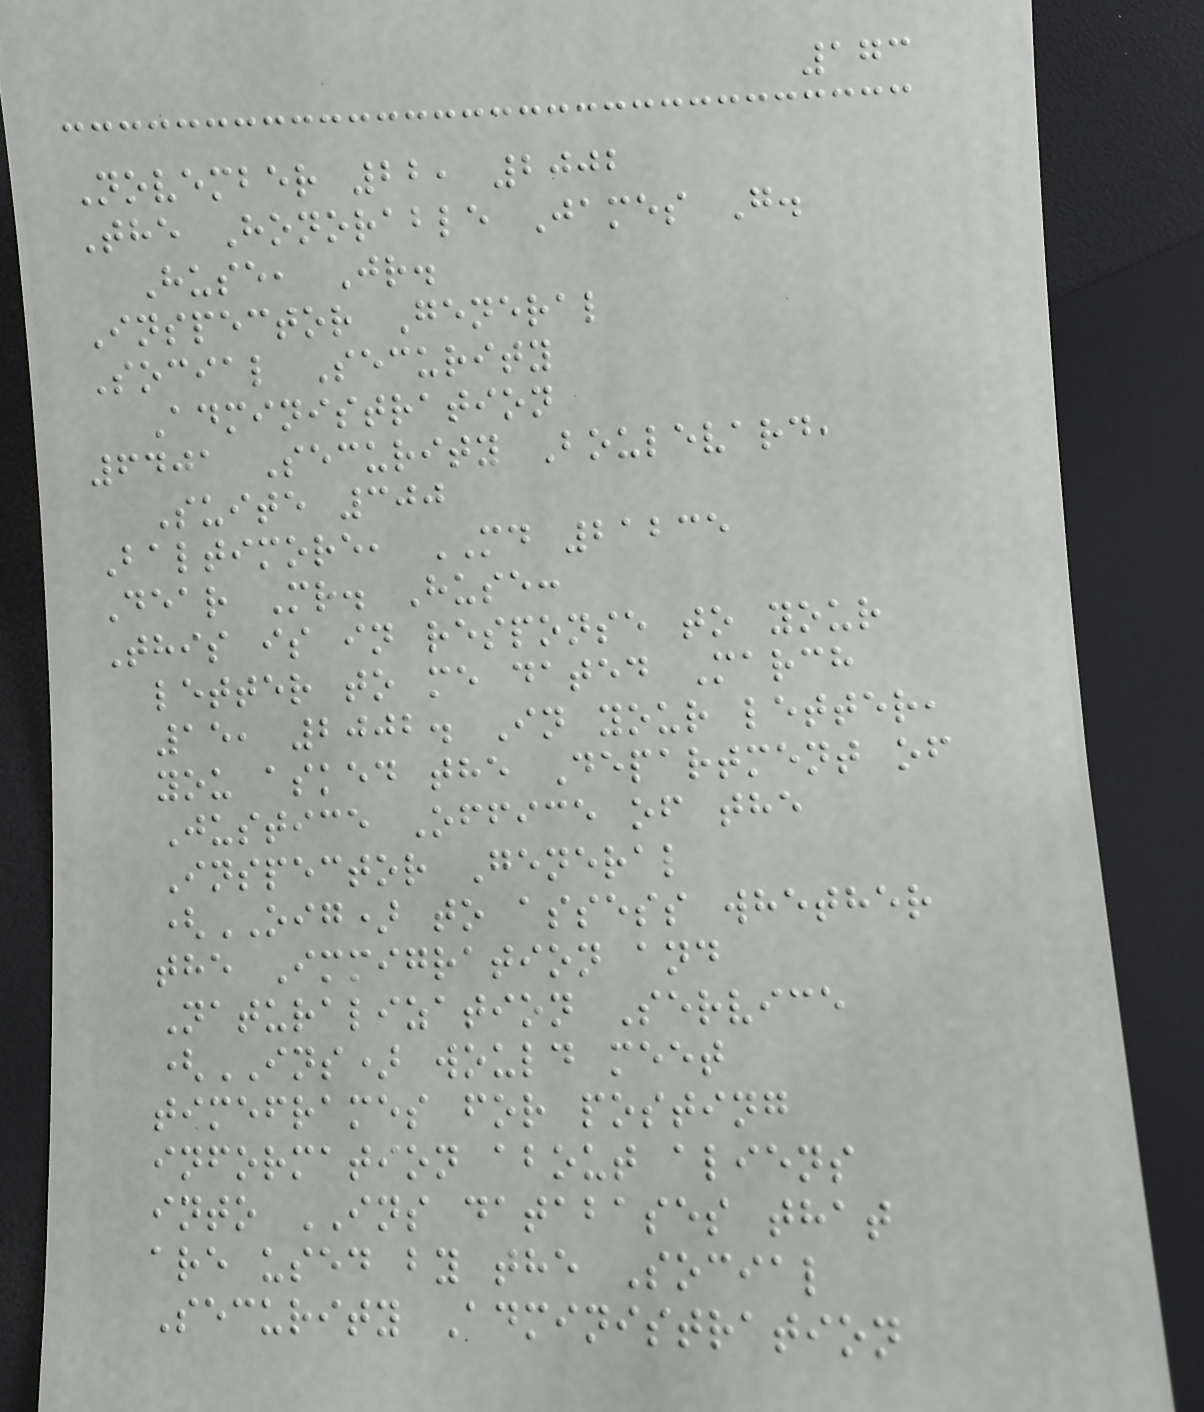173
November 22, 2002
The Honorable James G.
Huse, Jr.
Inspector General
Social Security
Administration
6401 Security Boulevard,
Suite 300
Baltimore, MD 21235
Dear Mr. Huse:
This is in response to your
letter to me dated March
15, 2002. In your letter,
you asked the Department of
Justice Office of the
Inspector General
(OIG) to assess whether
the Immigration and
Naturalization Service
(INS) would meet
timeframes for posting
information about aliens
into INS databases that
are used by the Social
Security Administration
